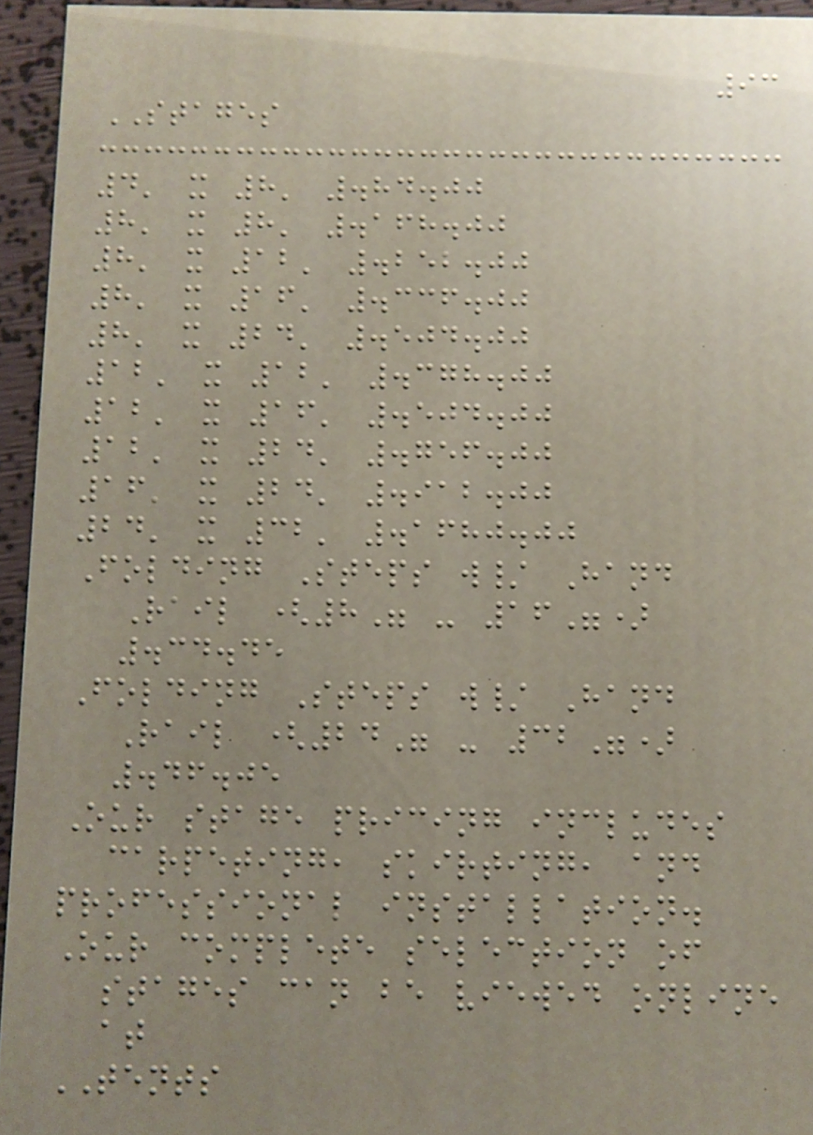93
STAGES
4' x 8' .84.00
8' x 8' .168.00
8' x 12' .252.00
8' x 16' .336.00
8' x 24' .504.00
12' x 12' .378.00
12' x 16' .504.00
12' x 24' .756.00
16' x 24' .912.00
24' x 32' .1680.00
Folding Steps w/ Hand
Rail (8" - 16")
.34.45
Folding Steps w/ Hand
Rail (24" - 32")
.46.05
Our stage pricing includes
carpeting, skirting, and
professional installation.
Our complete selection of
stages can be viewed online
at
TENTS
